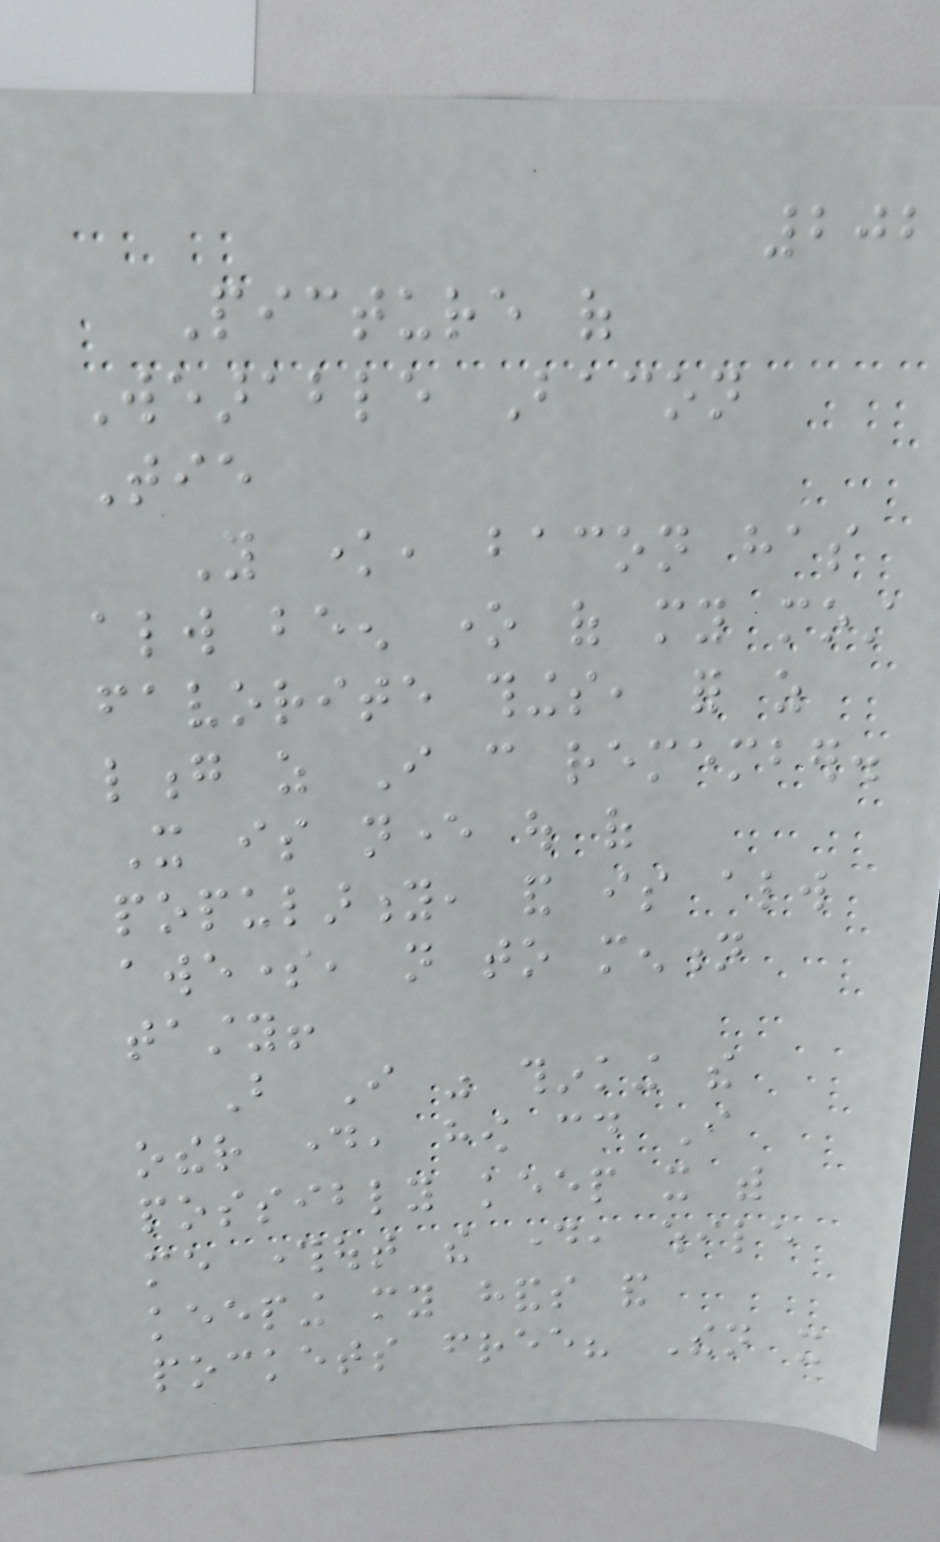202
Picture of
Wearable Bacon
Tie
You know, bacon has
always been one of my most
favorite things, for as
long as I can remember.
It is never out of
popularity, and is always
awesome, not to mention
tasty!
But I was thinking the
other day, how could I
possibly keep it with
me throughout the day, while
keeping my hands and
pockets free? Then it
